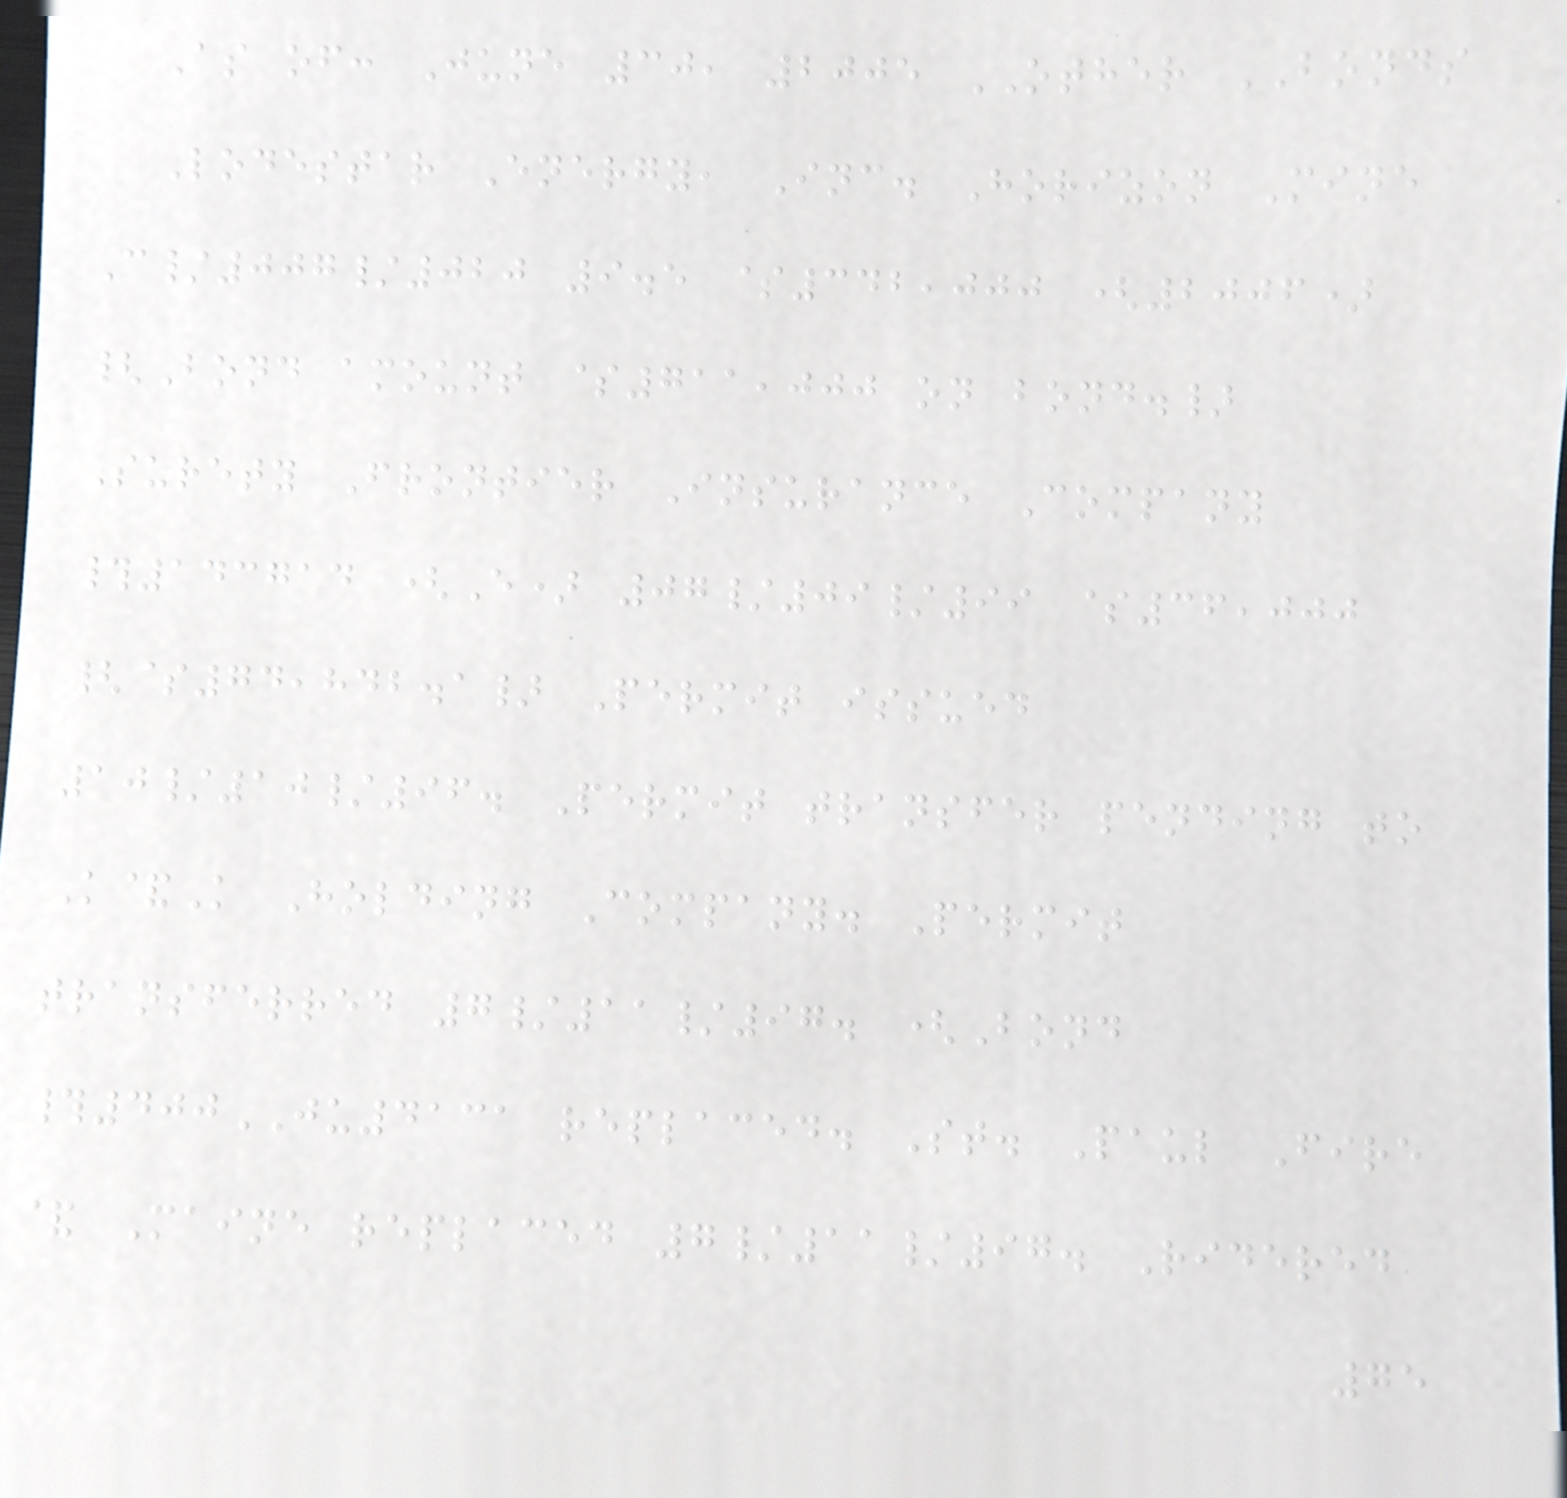As of: June 30, 2005 OTHER BONDS
Lodestar Energy, Inc. Horizon Mine
C/007/020 9.5 $342,000 (2006)
{Bond amount $711,000 on bond.}
Surety Frontier Insurance Company
#143714 (E) 07/09/99 $36,000
{$74,842.1} Permit issued
10/10/96. Permit transfer pending to
K&K Holding Company. Permit
transferred 7/11/97. (Bond
#400JU4131 replaced. St. Paul Fire
& Maine replaced 7/11/97. Ridered
75
